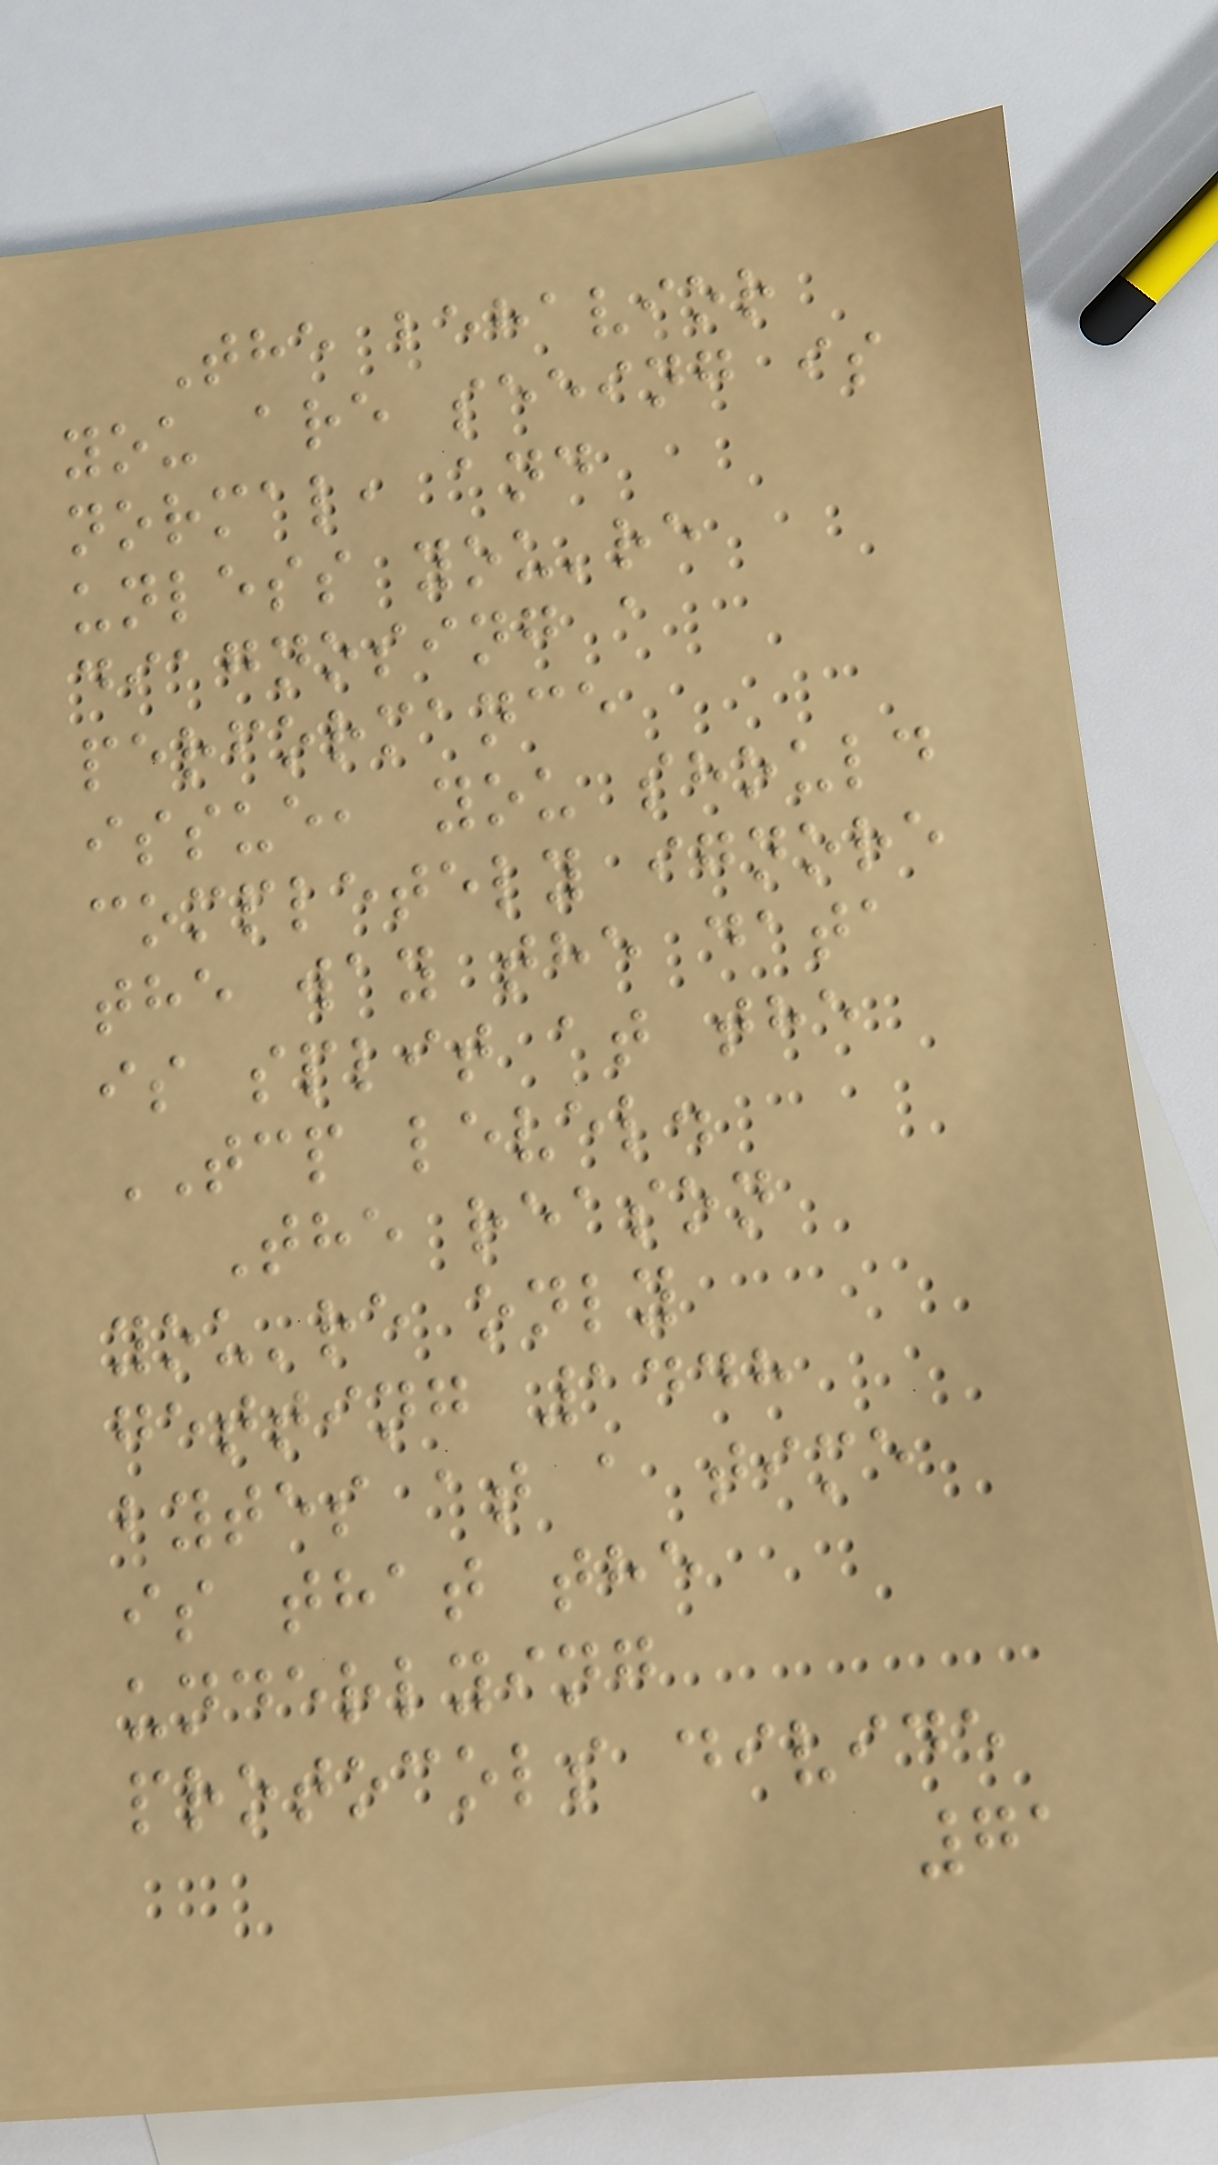The behavior
you are seeing is
normal, and
unless you're
diagnosing a
performance
issue, you should
completely ignore
the way the data
is split at the
TCP level.
The reason
you're only
getting 1448
bytes at a time
is that the
underlying
protocols divide
71
